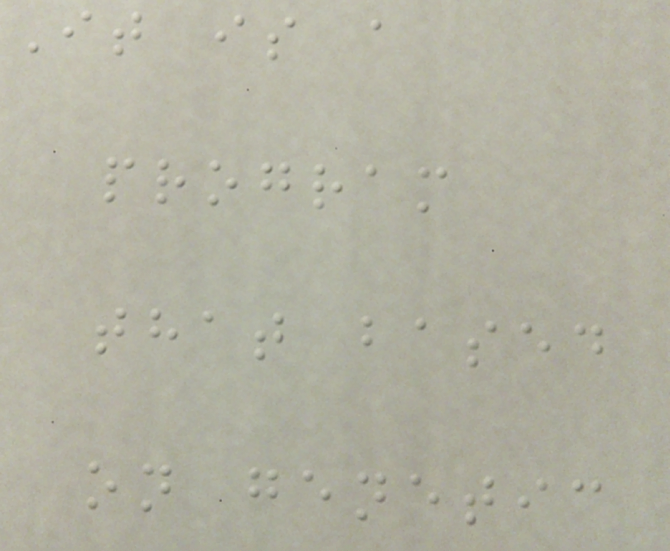It is a
program
that based
on genetic
